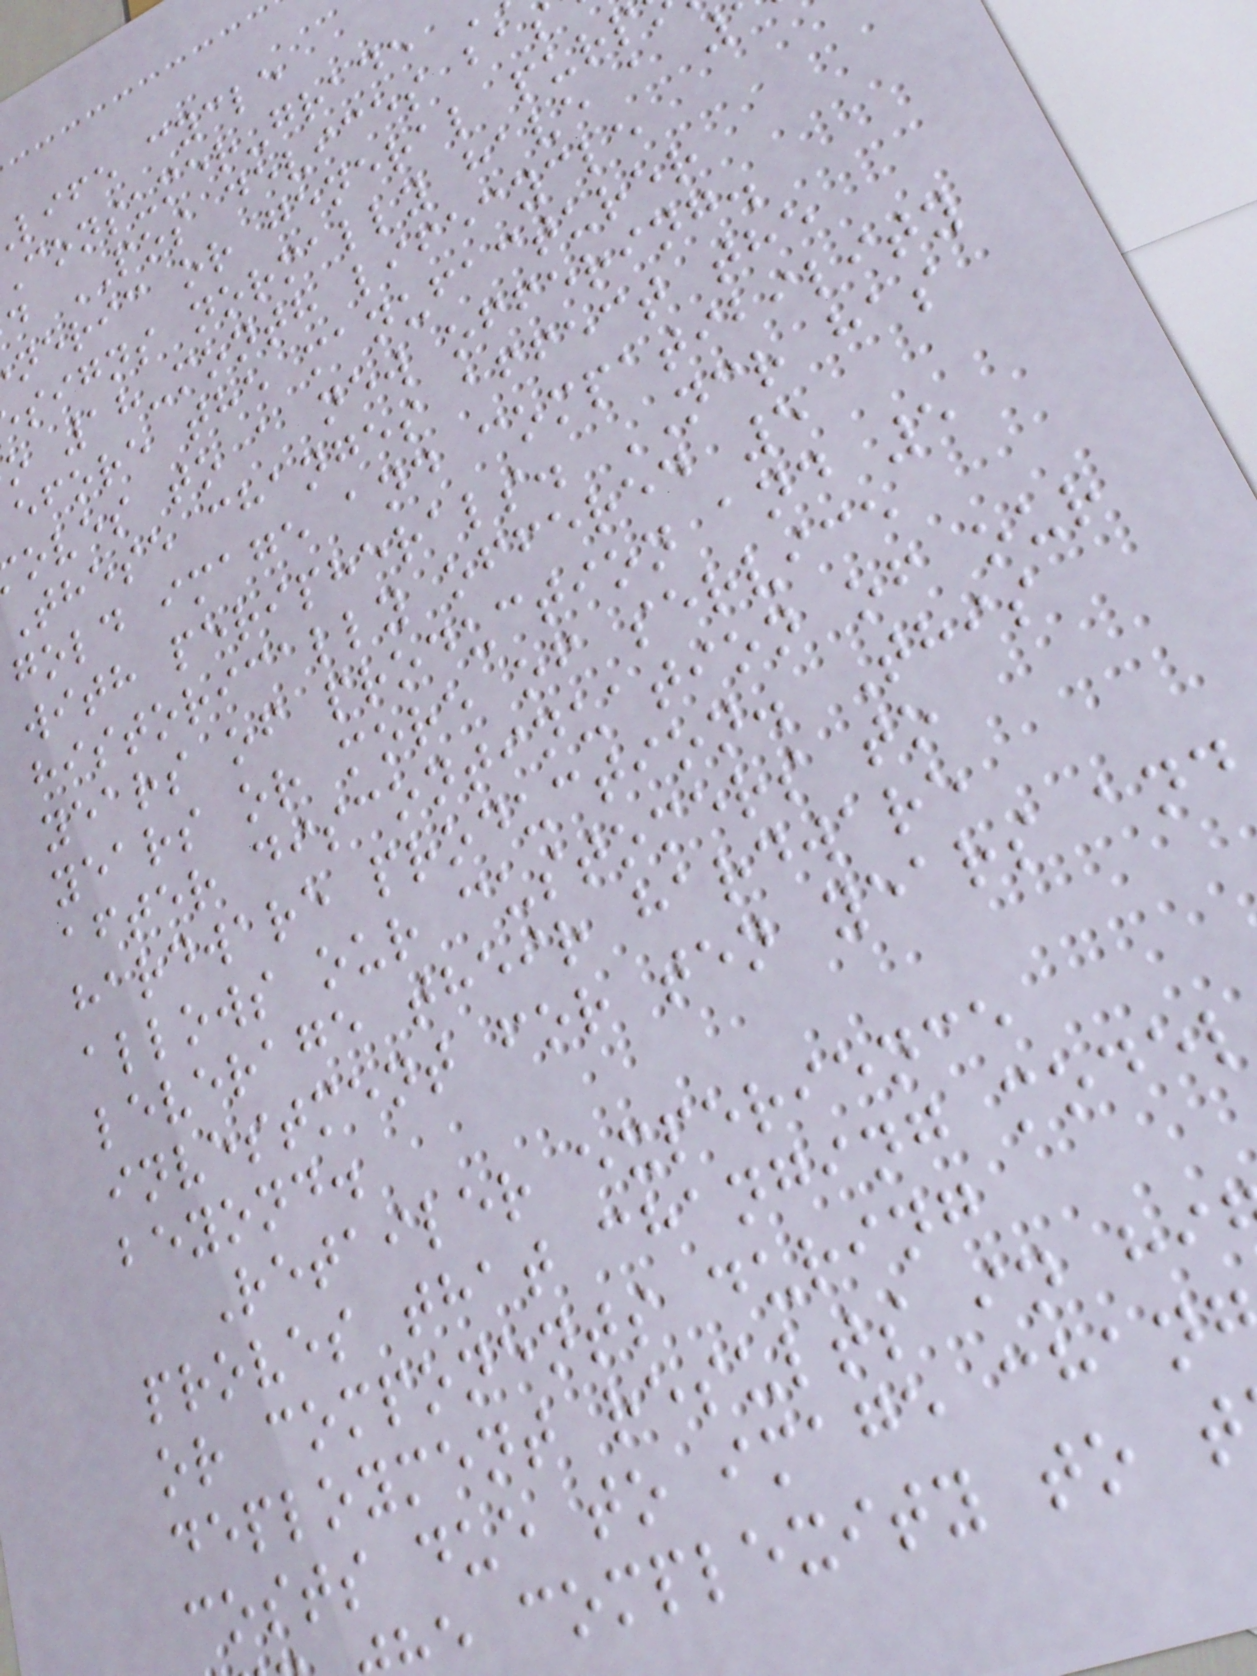life cycle
consumer-grade
d POS devices ba
neric or general purp
signs normally have a
o 18-month lifecycle
efore the manufacturer
oves to a new offering.
These changes affect the
gold image and compatibility
with peripherals. NCR has
historically offered 5
years of production and 5
years or more of service
after discontinuation of our
hardware production. This
allows our customers to
leverage their hardware
investment for ten years and
beyond.
Retailer experience
proves that changing model
or components during
deployment results in hi
costs due to image chan
e complexity to t
